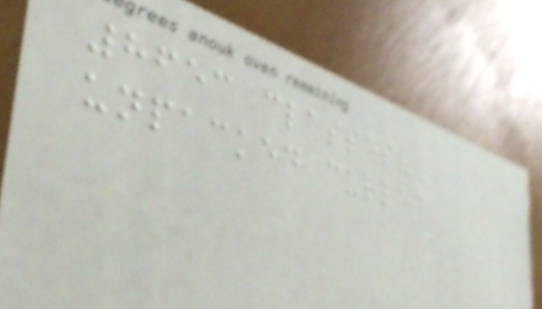8653 classes?
unpacked curled
